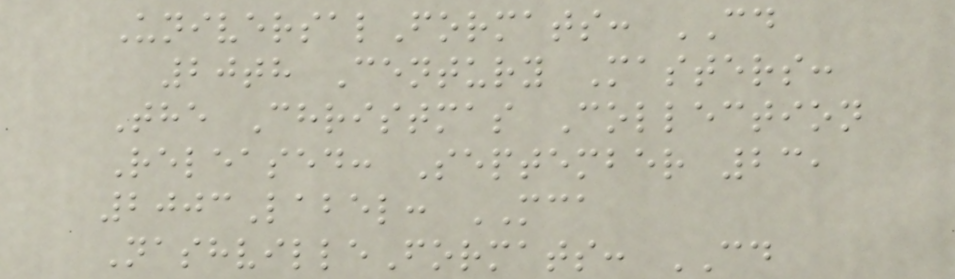UniversalFormats: CD
20th Century Masters:
The Christmas Collection
Released: September 23,
2003Label: MCA
NashvilleFormats: CD
